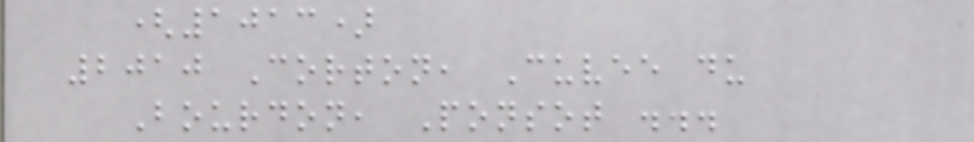(1013)
2010 Corton, Cuvee du
Bourdon, Ponsot ...
